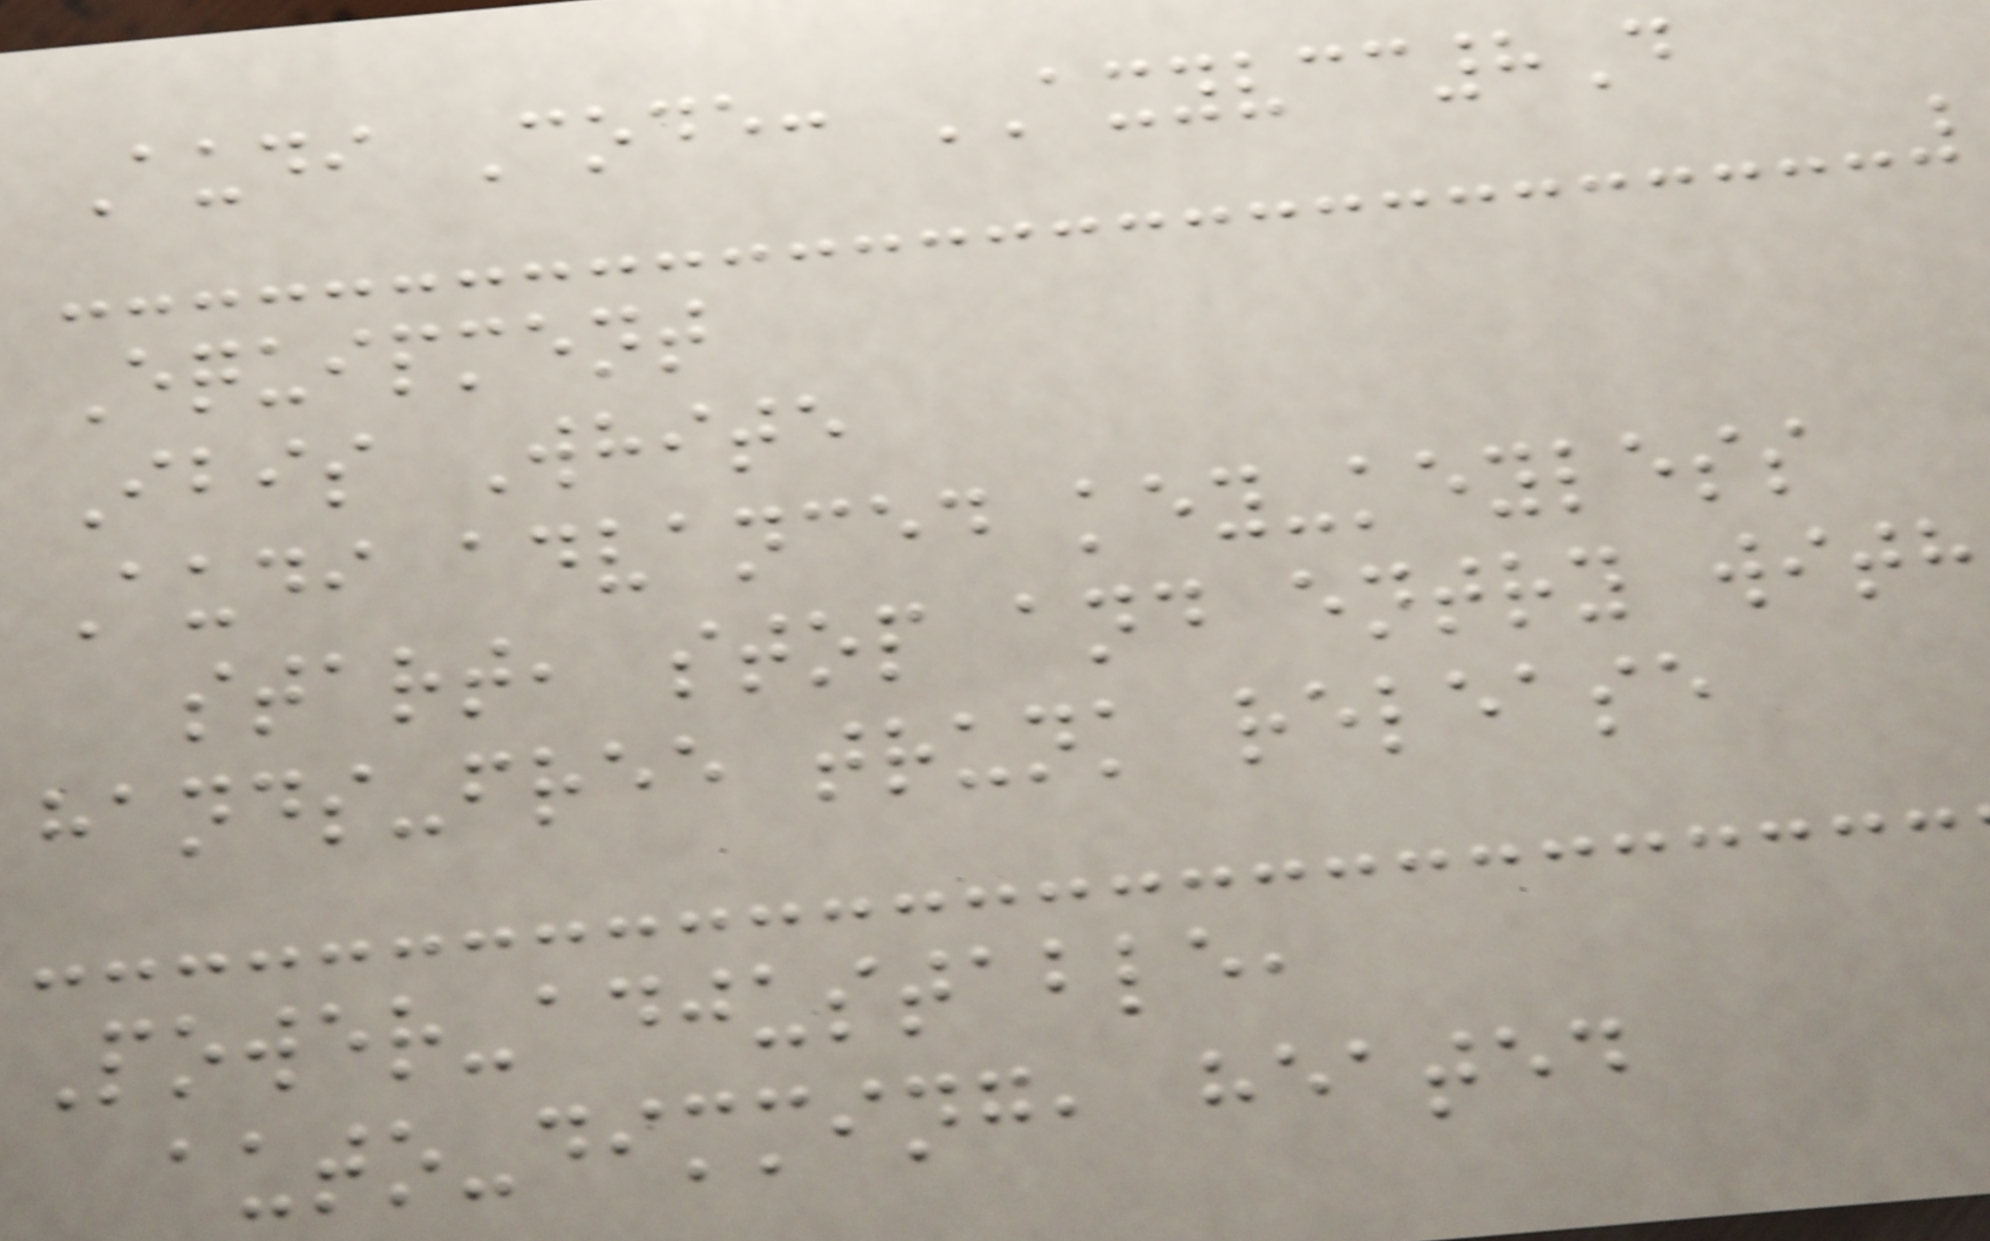Audi Code: AXYVCC8D
Equipment
Ibis White
Audi advanced key-keyless
start, stop and entry with
hands-free trunk release
Power-adjustable,
auto-dimming, heated
